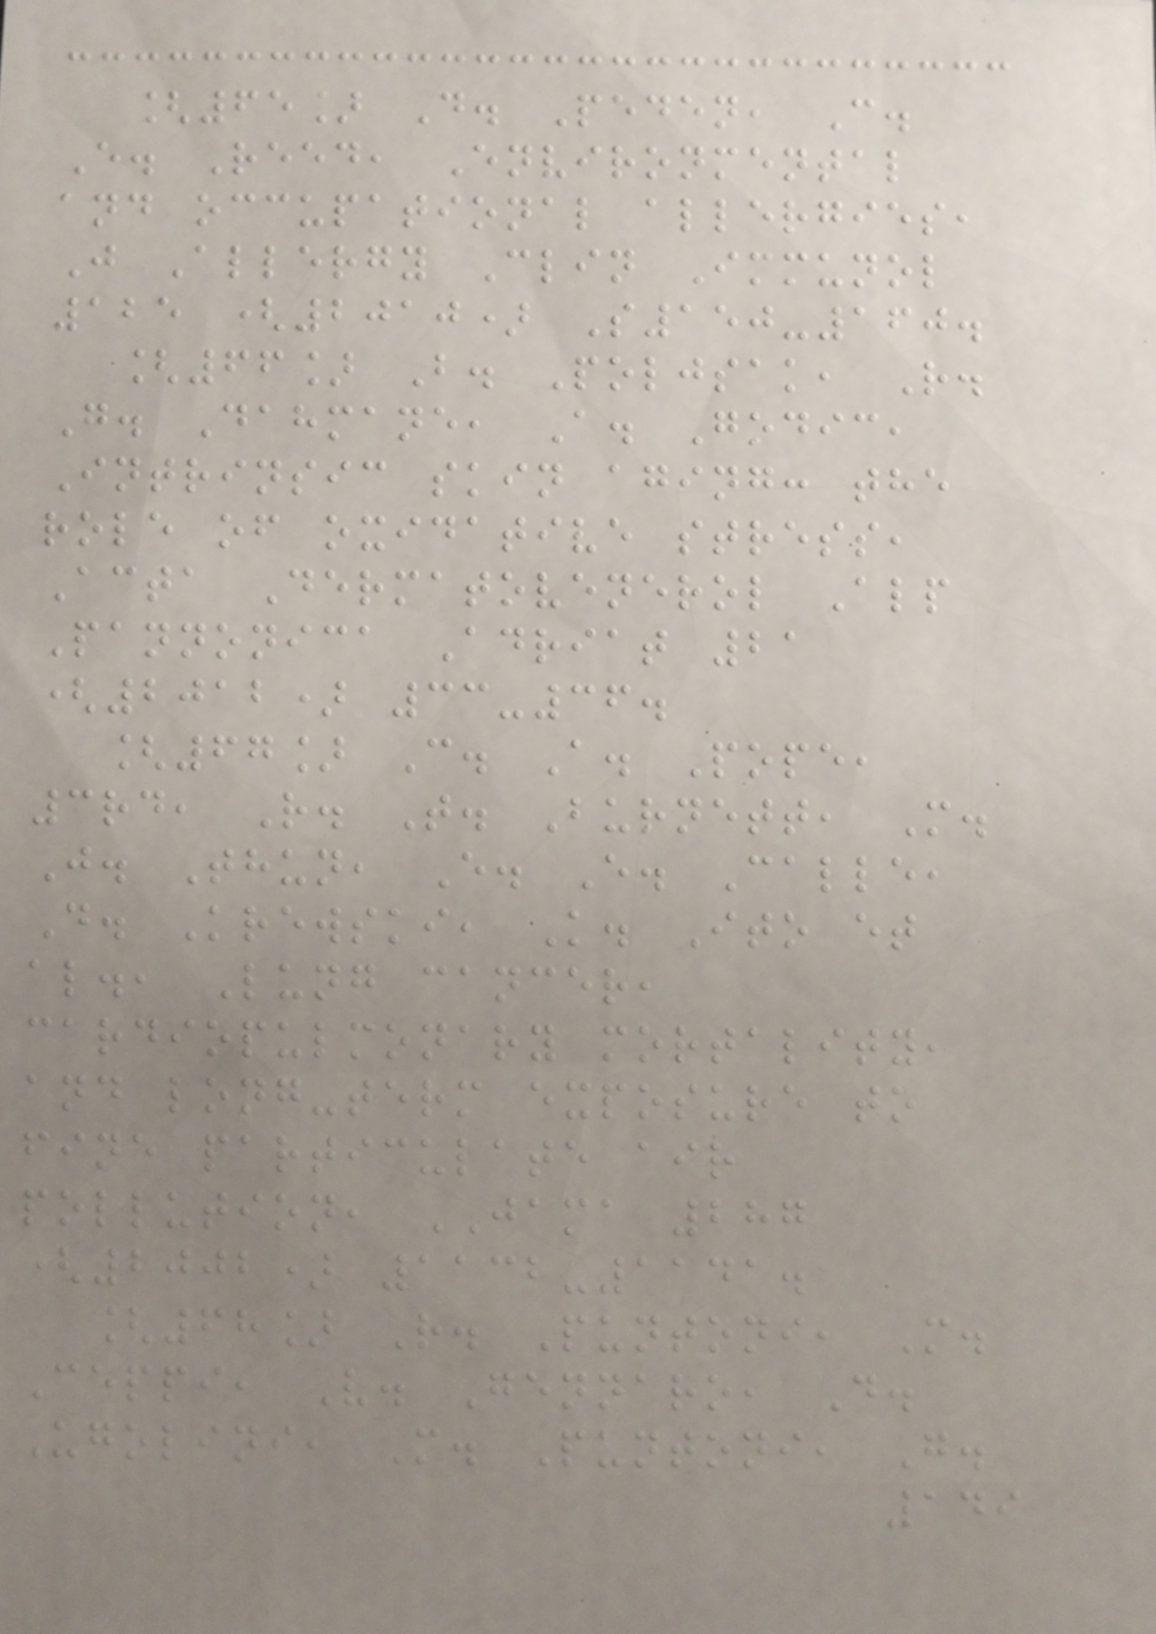[65] D. Peden, C.
E. Reed, Environmental
and occupational allergies,
J Allergy Clin Immunol
125 (2010) S150-160.
[66] B. Poljsak, R.
G. Dahmane, A. Godic,
Intrinsic skin aging: the
role of oxidative stress,
Acta Dermatovenerol Alp
Pannonica Adriat 21
(2012) 33-36.
[67] C. A. Pope,
3rd, R. T. Burnett, M.
J. Thun, E. E. Calle,
D. Krewski, K. Ito et
al., Lung cancer,
cardiopulmonary mortality,
and long-term exposure to
fine particulate air
pollution, JAMA 287
(2002) 1132-1141.
[68] R. Puntoni, M.
Ceppi, V. Gennaro, D.
Ugolini, M. Puntoni, G.
149
